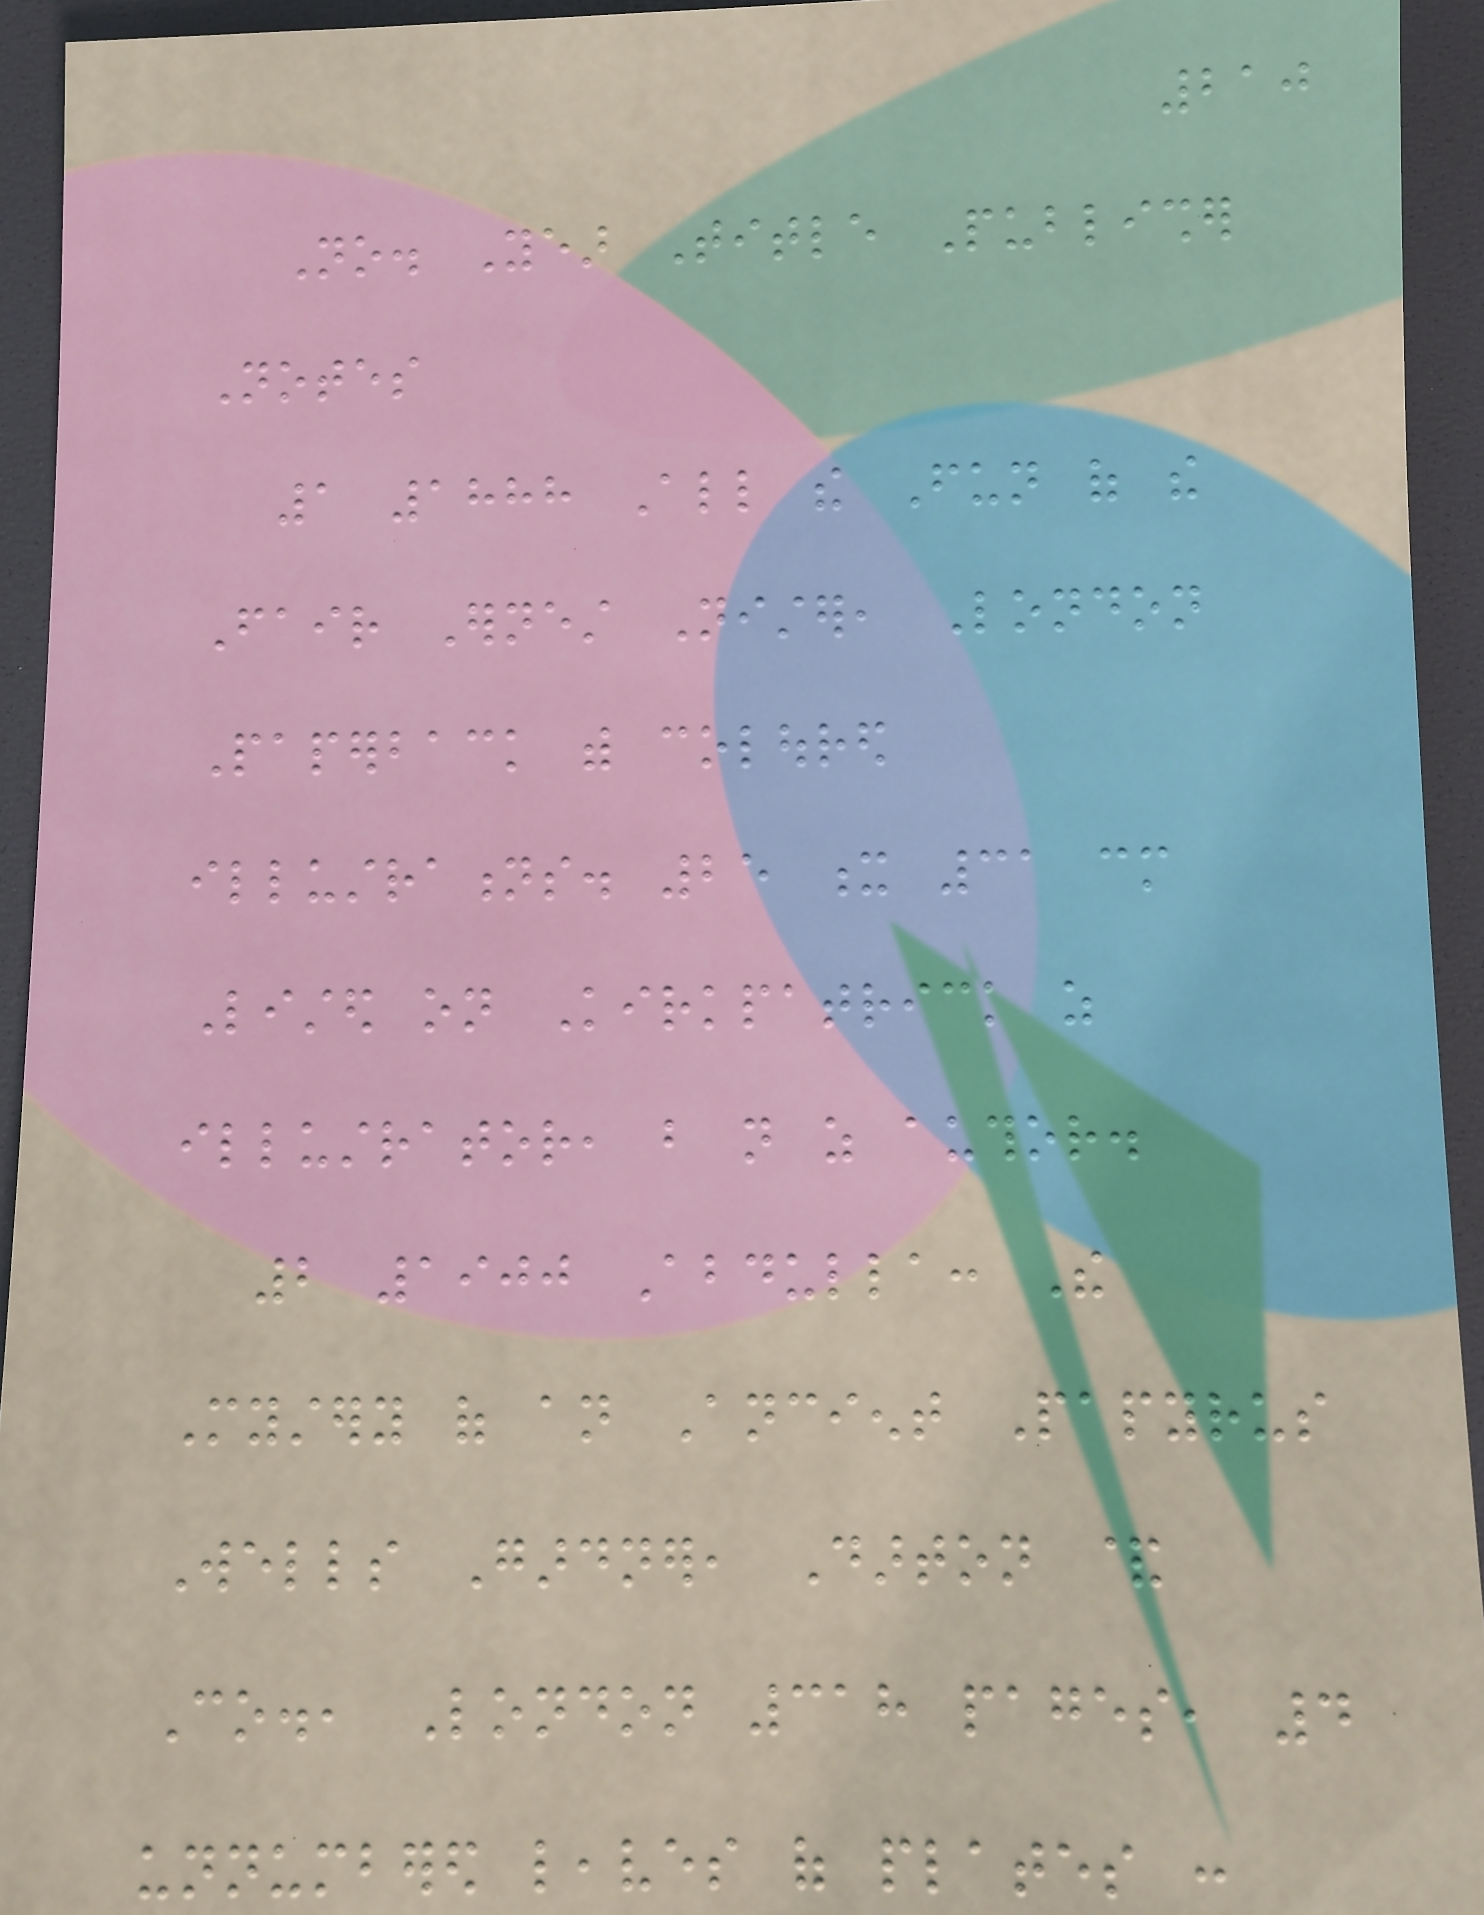210
No. Year Title Publisher
Notes
1 1888 All the Fun of the
Fair Ernest Nister, London
Paperback with coloured
illustrations. 25 x 31 cm
Listed on Kirkpatrick as
illustrator, but not as author.
2 1900 Abdulla: The
Mystery of an Ancient Papyrus
Wells Gardner, Darton &
Co., London 318 pages, 4
unnumbered leaves of plates :
